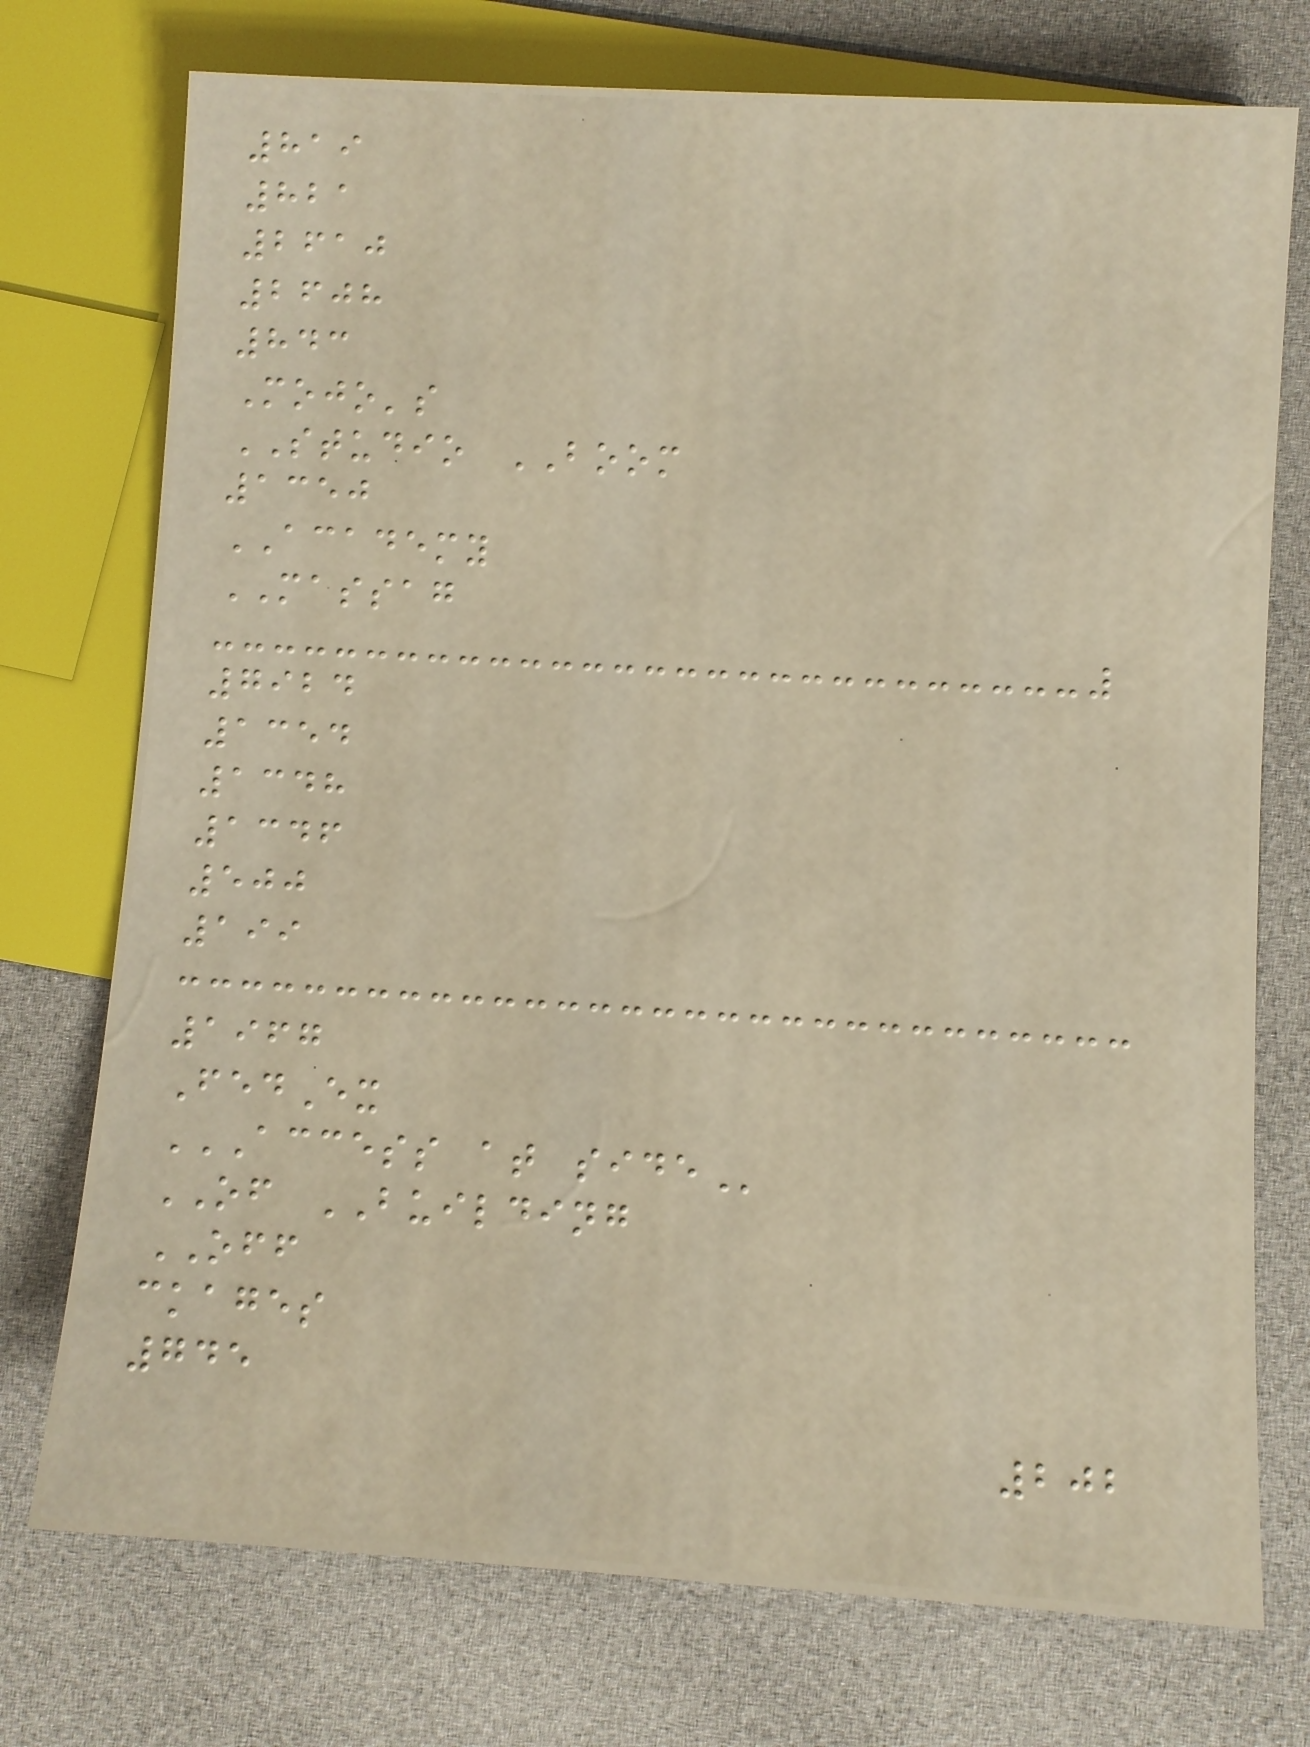819
821
2610
2608
843
Mojo's
STUDIO BOOM
1350
ACADEMY
MASSAG
7924
1354
1348
1346
500
199
1967
FedEx
ACCESS AT SIDE
OF BUILDING
OFF
ckages
745
202
